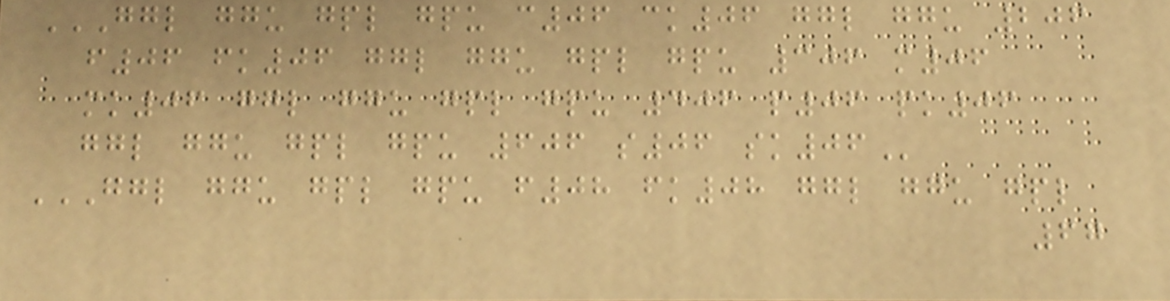GGL GGU GPL GPU C06 CK06 GGL GGU 206
F06 FK06 GGL GGU GPL GPU 306 M06
MK06 GGL GGU GPL GPU 406 P06 PK06
GGL GGU GPL GPU 606 S06 SK06
GGL GGU GPL GPU F08 FK08 GGL GGU GPL
67
